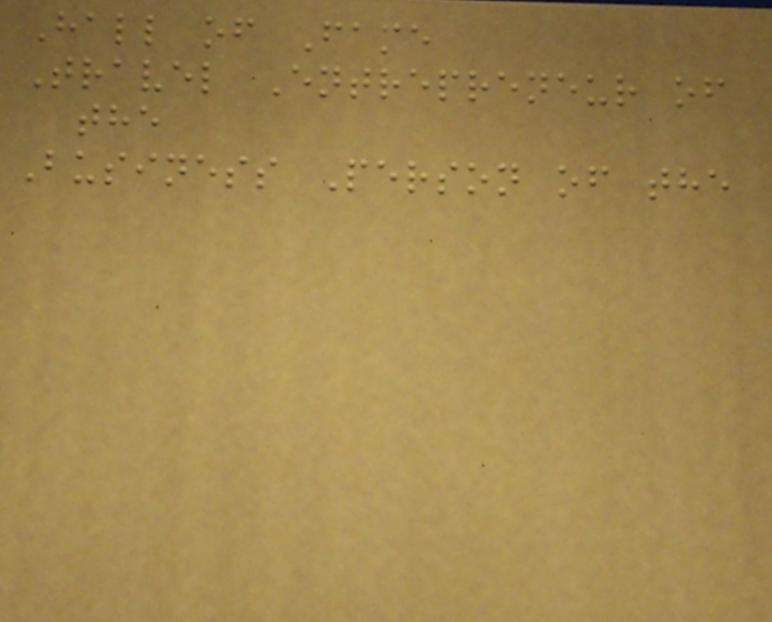Hall of Fame
Travel Entrepreneur of
the
Business Person of the
